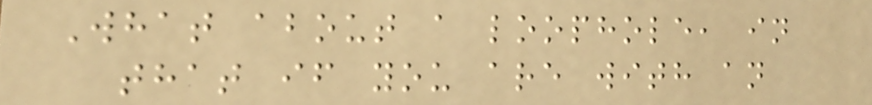What about a loophole, in
that if you are with an
